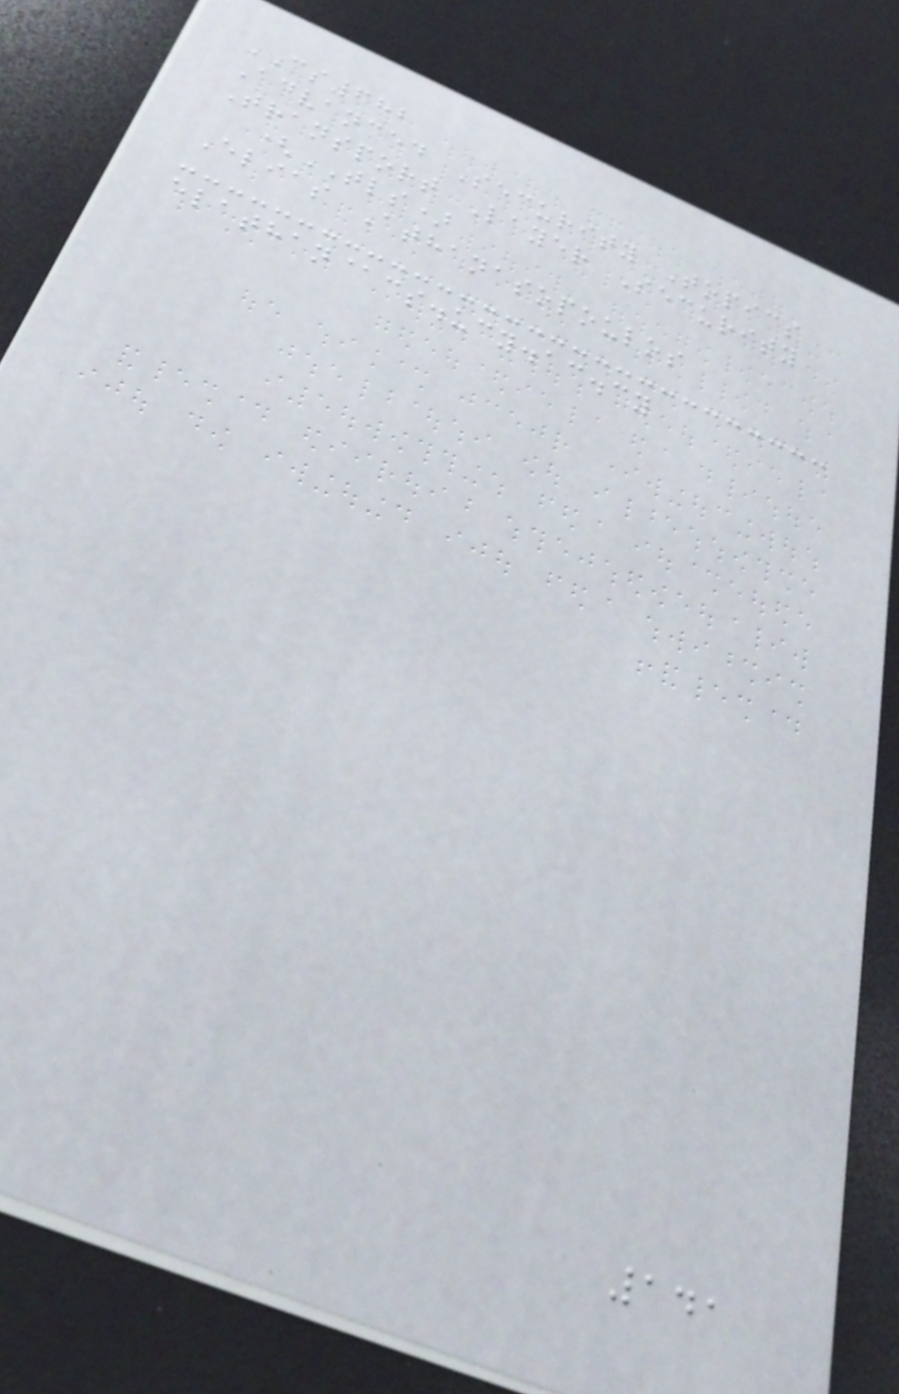CS682
Advanced Security Topics
Transport Layer Security
(TLS)
Elias Athanasopoulos
elathan@cs.ucy.ac.cy
141
